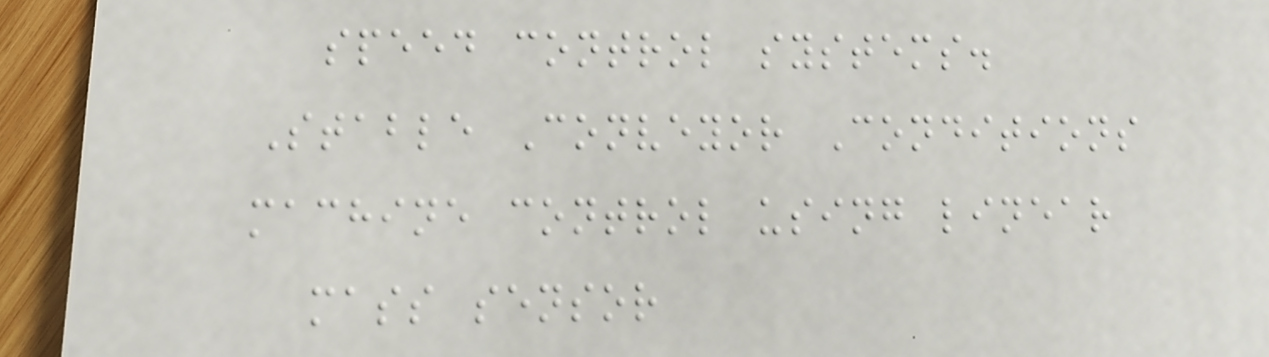speed control systems.
Stable Conveyor Conditions
machine control using linear
mass sensor
